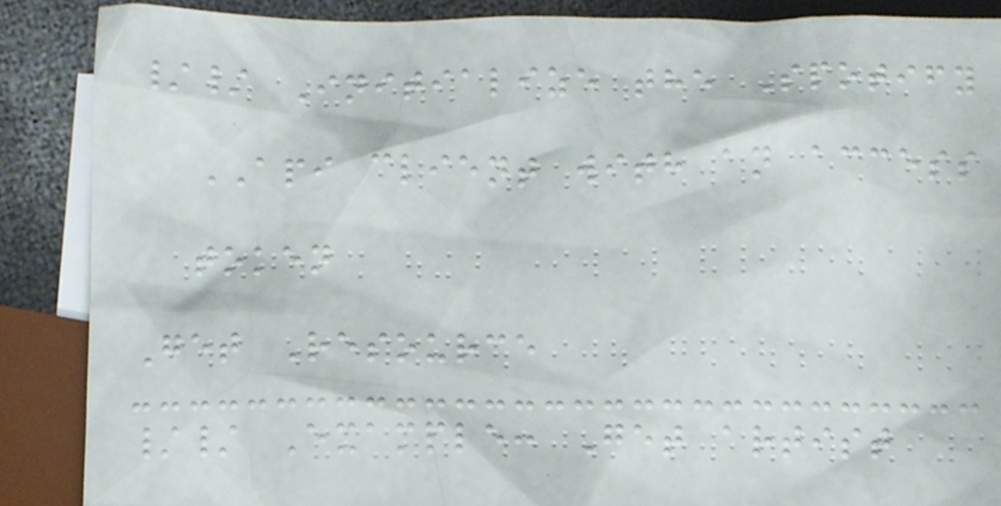// Initialize the Spotify
API client with an access
token
Get Resource
// Example: Get artist
